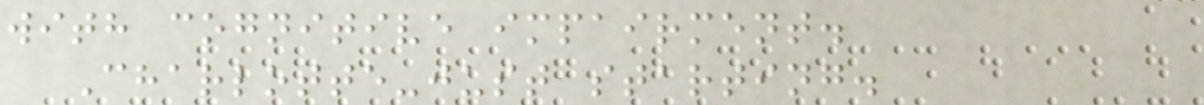with cognitive impairment.
Charlotte-just starting.
